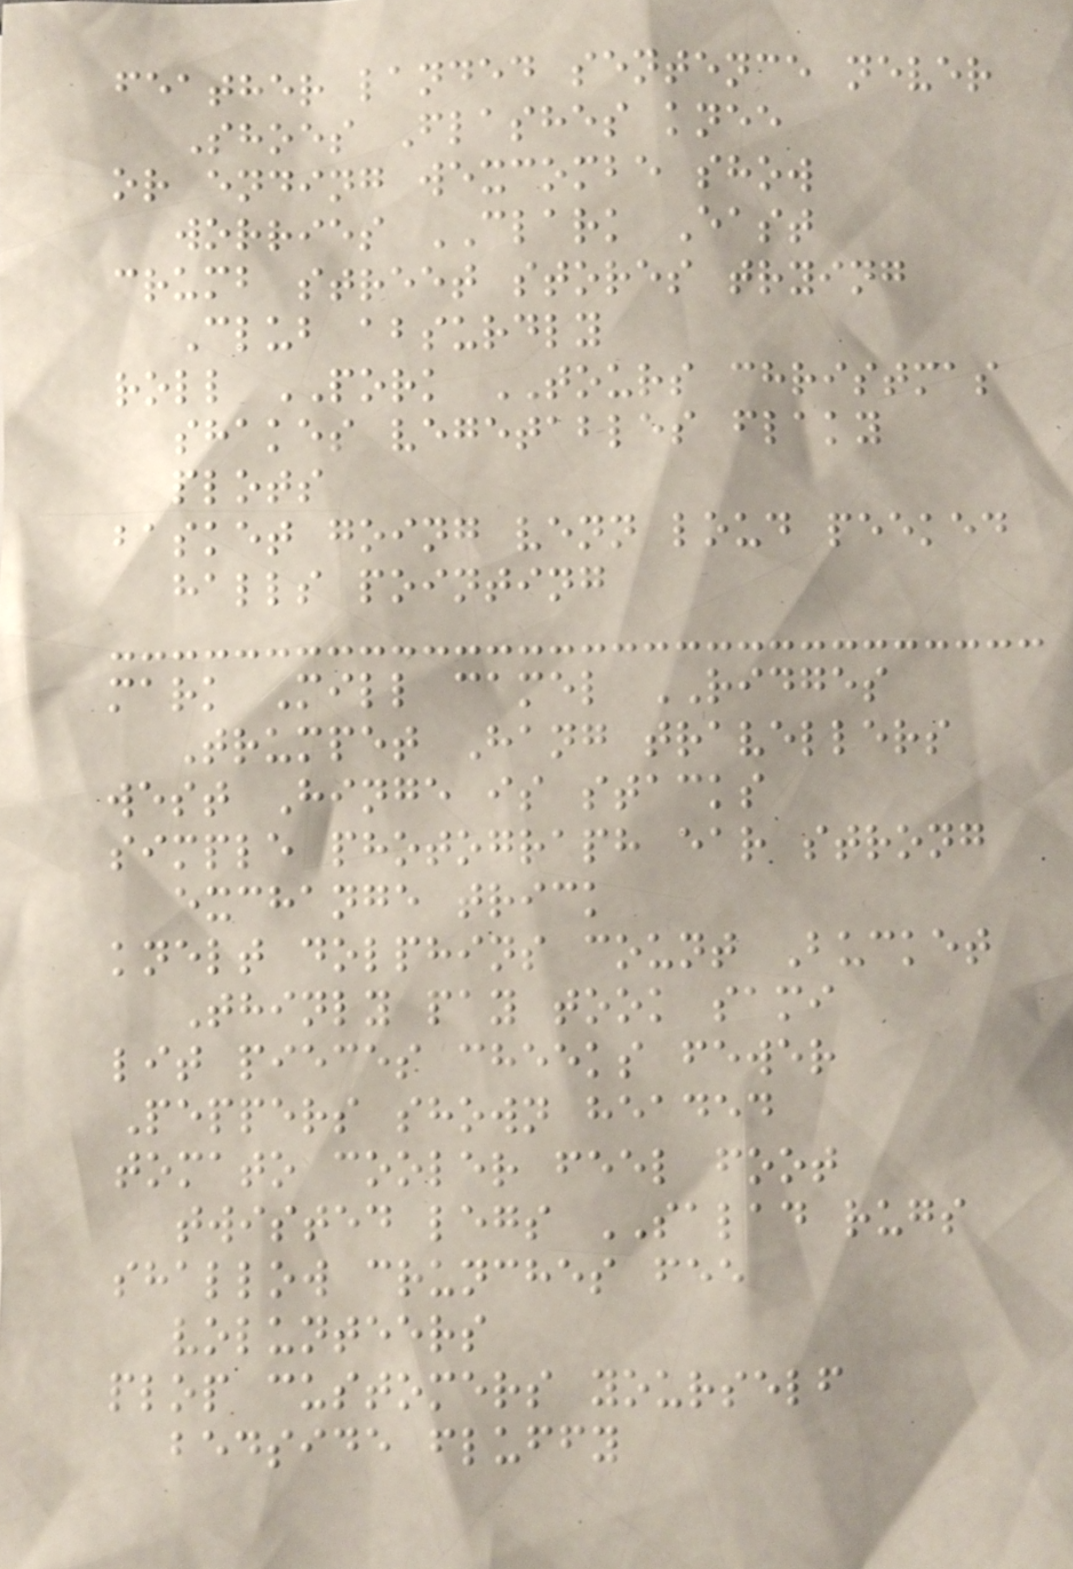feather landed sentence never
Shoes Flashes knee
or ending wexcombe show
worries CLARK East
crumb street stores trying
Club absurdly
roll PORK TOURS christmas
shakes vegetables flaky
plots
basket going venn loud peeked
halls pointing
mark Mill camel RIDGES
Trumpet Hang travellers
west Hinge is stacks
simple photograph ear strong
exchange trick
knelt dolphins count Bucket
Thinly pay took sami
lit pieces cheeks fewer
Peppers shown headed
tomato cooler feel foot
twisted legs SALAD rugs
shallow crunches fee
volunteers
plop customers yourself
bedside fluffy
